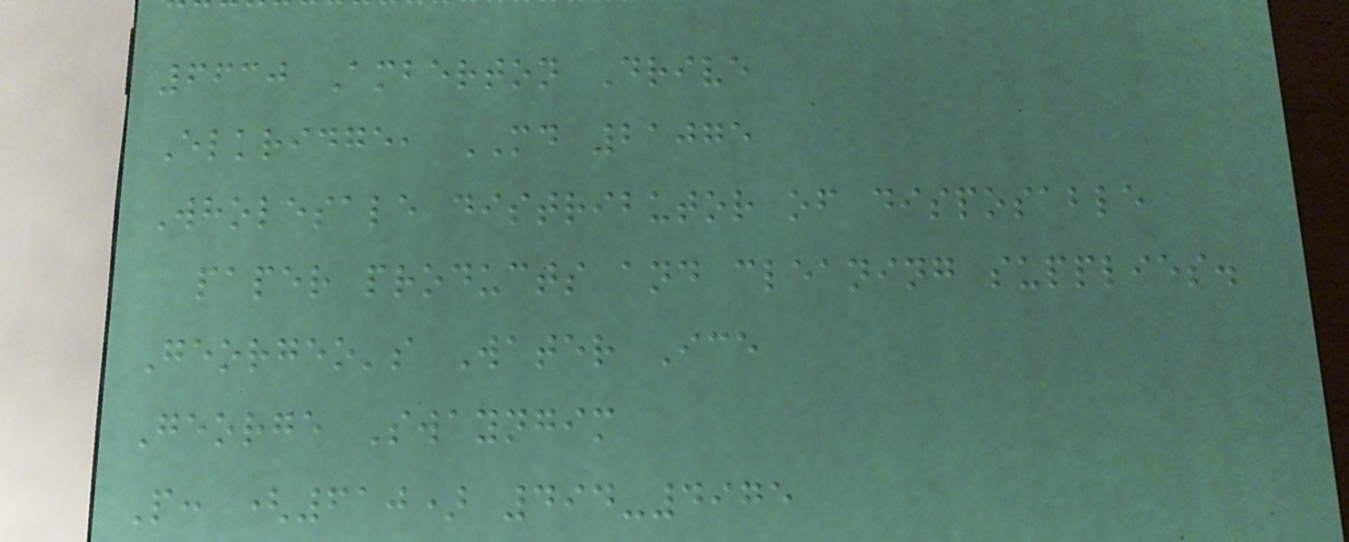6630 Amberton Drive
Elkridge, MD 21075
Wholesale distributor of disposable
paper products and cleaning supplies.
Georgeo's Water Ice
George Swayngim
P: (610) 494-4975
